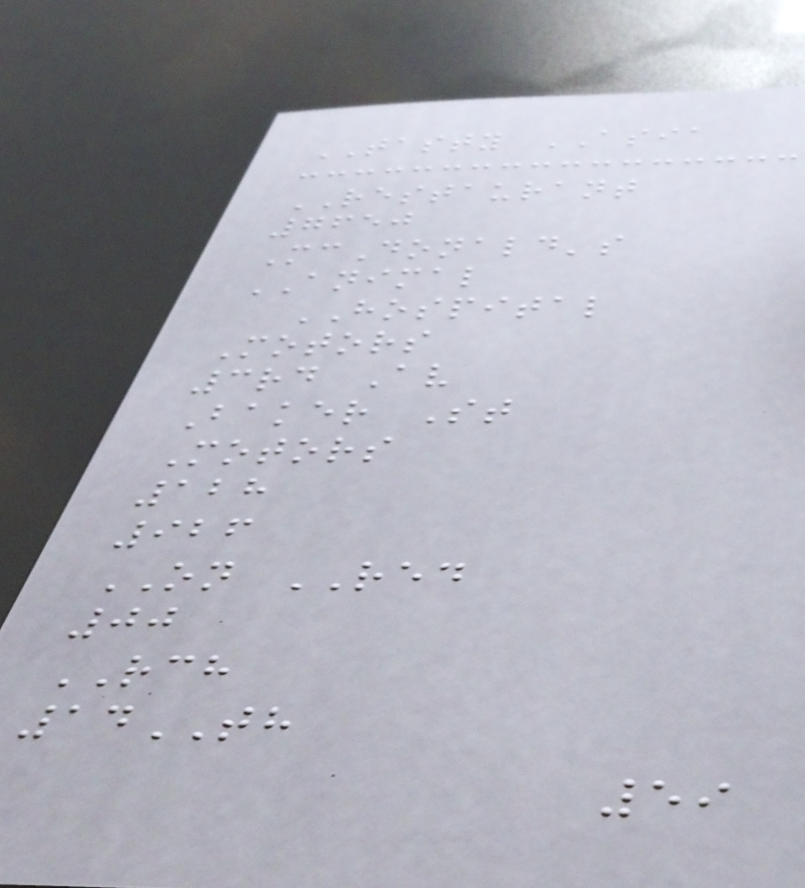TASTY ASIA
RESTAURANT
7650
McDonald's
ANIMAL
HOSPITAL
Motors
3rd Av
Baker St
Motors
128
926
ON RED
00
RCH
14TH
59
